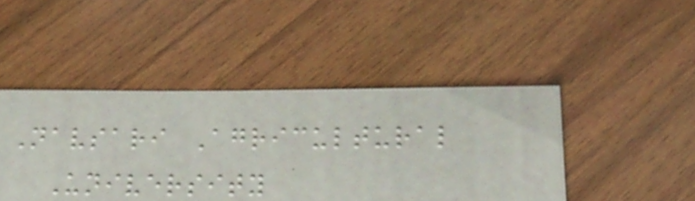Navsari Agricultural
University
